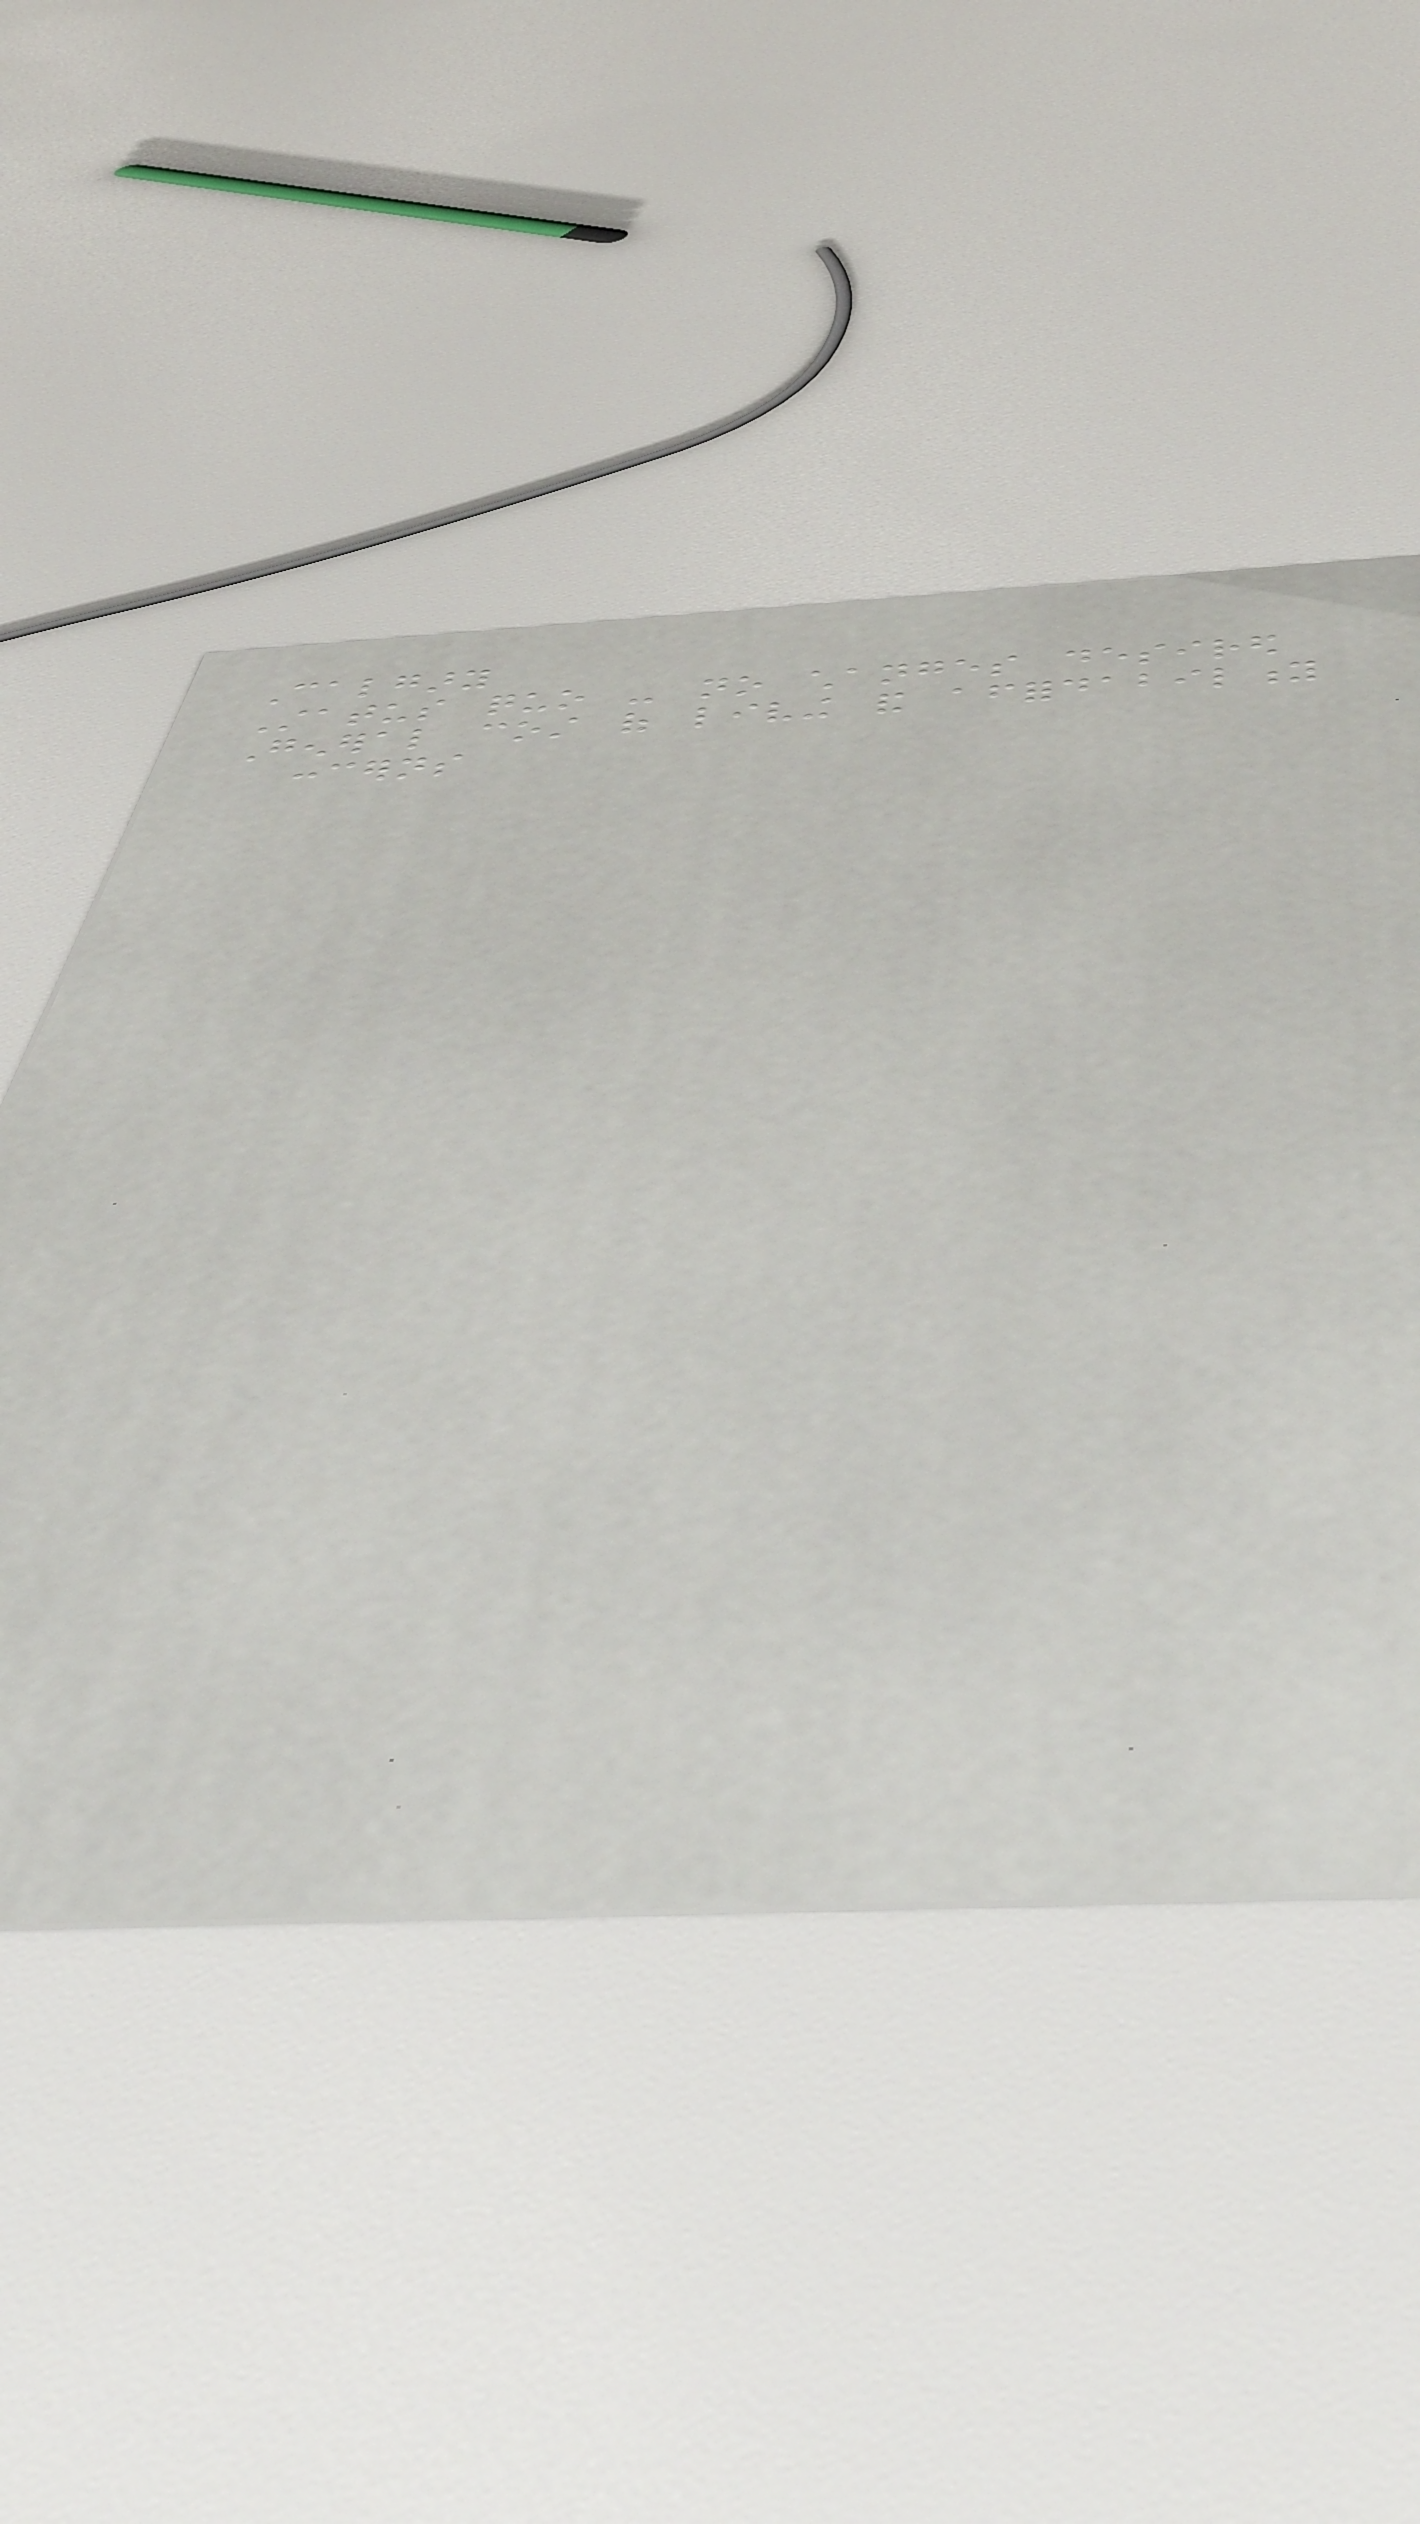Calgary
Status quo - no changes desired
General cost of living and affordability
concerns
